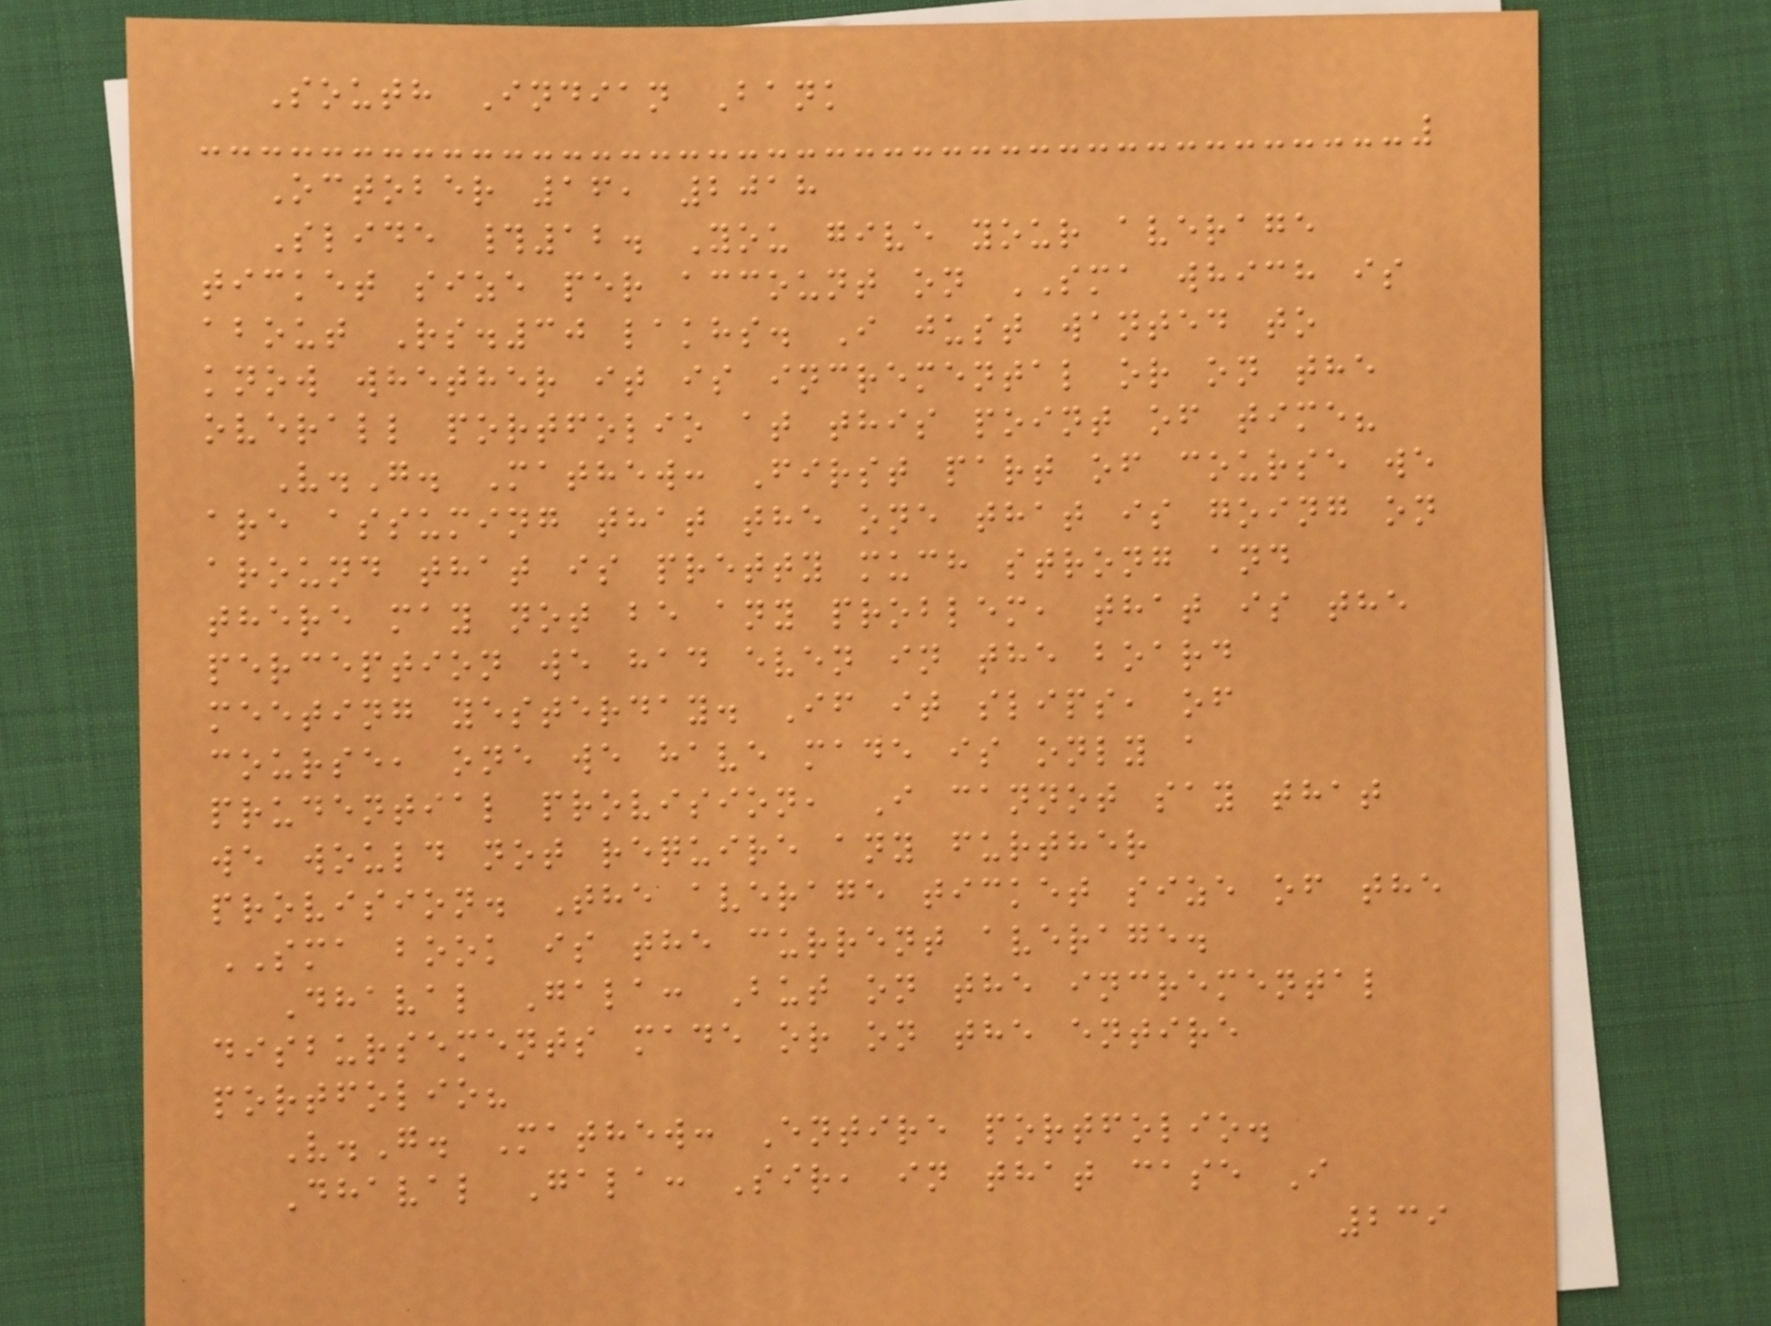South Indian Bank
October 16, 2018
Slide #12. You give your average
ticket size per account on SMA which is
about Rs.30 lakhs. I just wanted to
know whether it is incremental or on the
overall portfolio at this point of time?
V.G. Mathew: First part of course we
are assuming that the one that is going on
around that is pretty much strong and
there may not be any problem, that is the
perception we had even in the board
meeting yesterday. If it slips, of
course, one we have made is only a
prudential provision, I cannot say that
we would not require any further
provision. The average ticket size of the
SMA book is the current average.
Dhaval Gala: But on the incremental
disbursements made or on the entire
portfolio?
V.G. Mathew: Entire portfolio.
Dhaval Gala: Sir, in that case I
239
